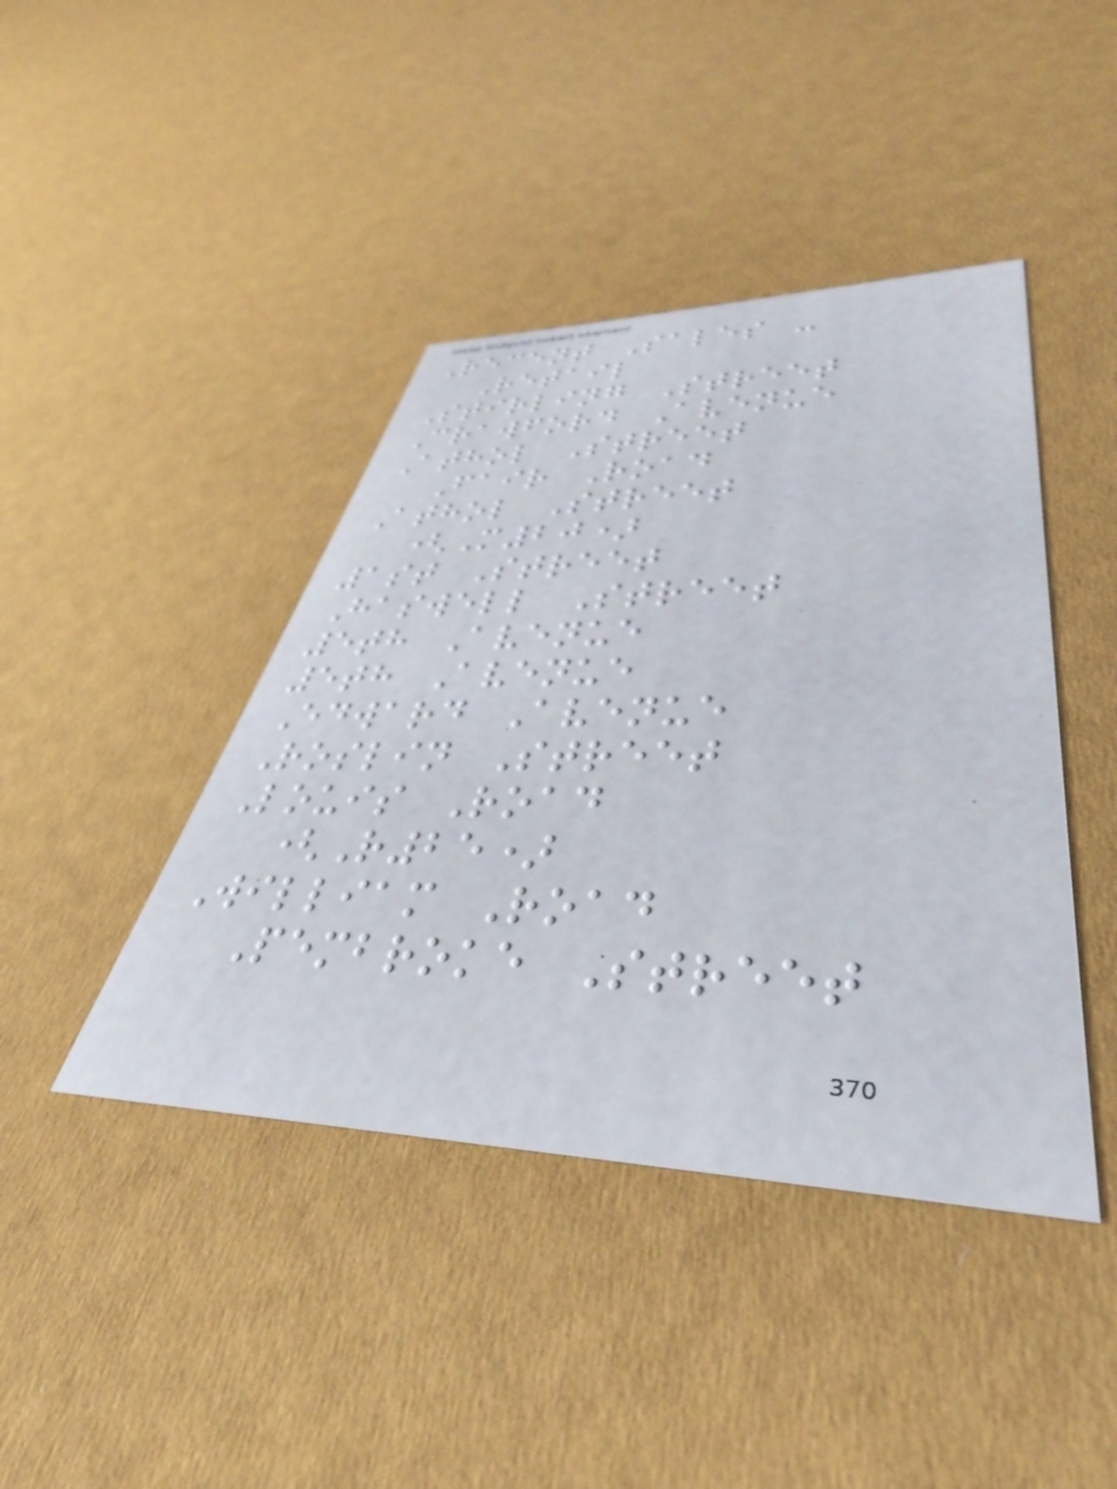Recent Sales -
Retail
Stirling Street
Crawford Avenue
Athol Street
Fair Road
Athol Street
(M20)
1st Street
Haswell Street
5th Avenue
5th Avenue
Edward Avenue
Roslin Street
Louis Road
(R25)
William Road
Pembroke Street
